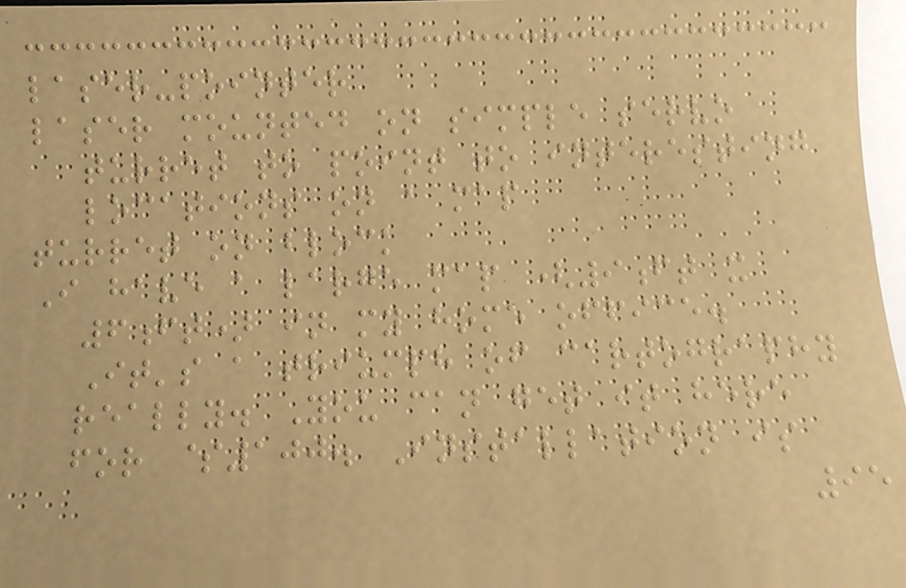laser-pointer
laser mounted on simple servo
turret to point to interesting
locations on a map
turret on block
I have a large map (9ft x
6ft) in my home office.
It's a triumph of cartography
really. You can get it here
for $100. Installation is
95
